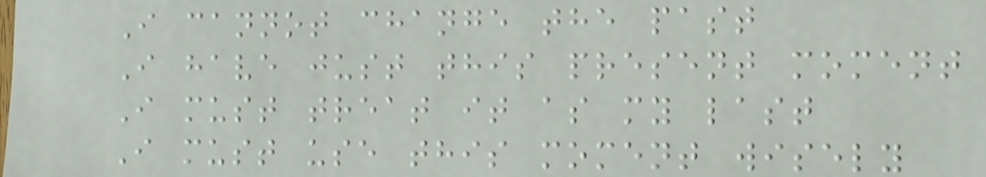I cannot change the past
I have just this present moment
I must treat it as my last
I must use this moment wisely
